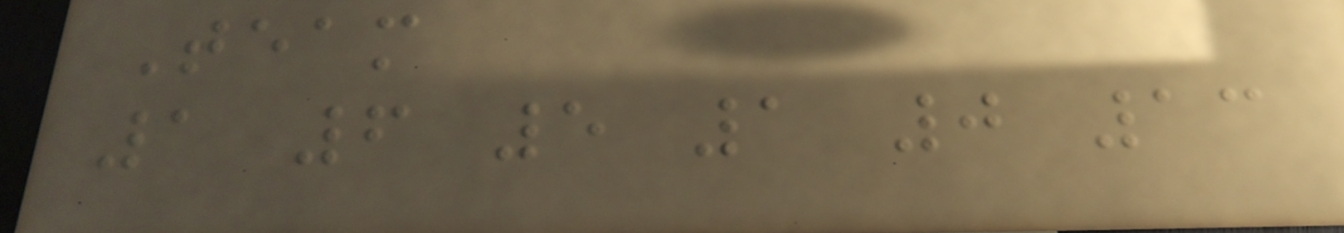Team
1 6 5 1 0 13
